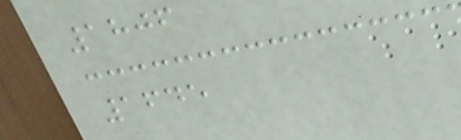1806
1645
